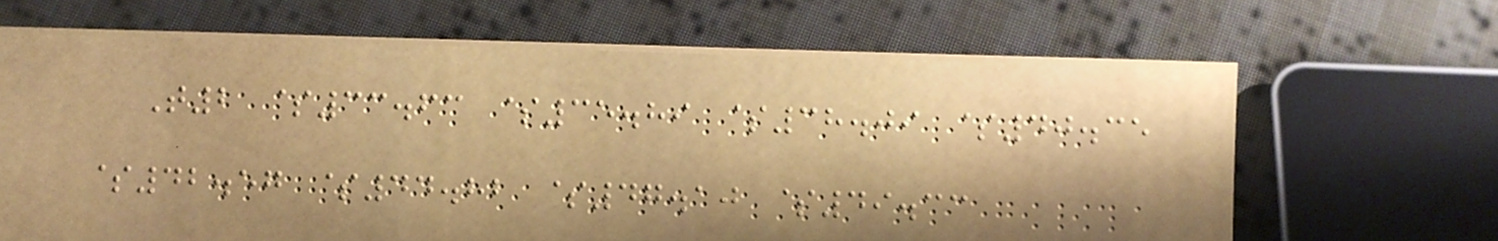T2 $33.63 $35.89 $38.09 $40.35
$42.57 $44.82 $47.10 $49.33
